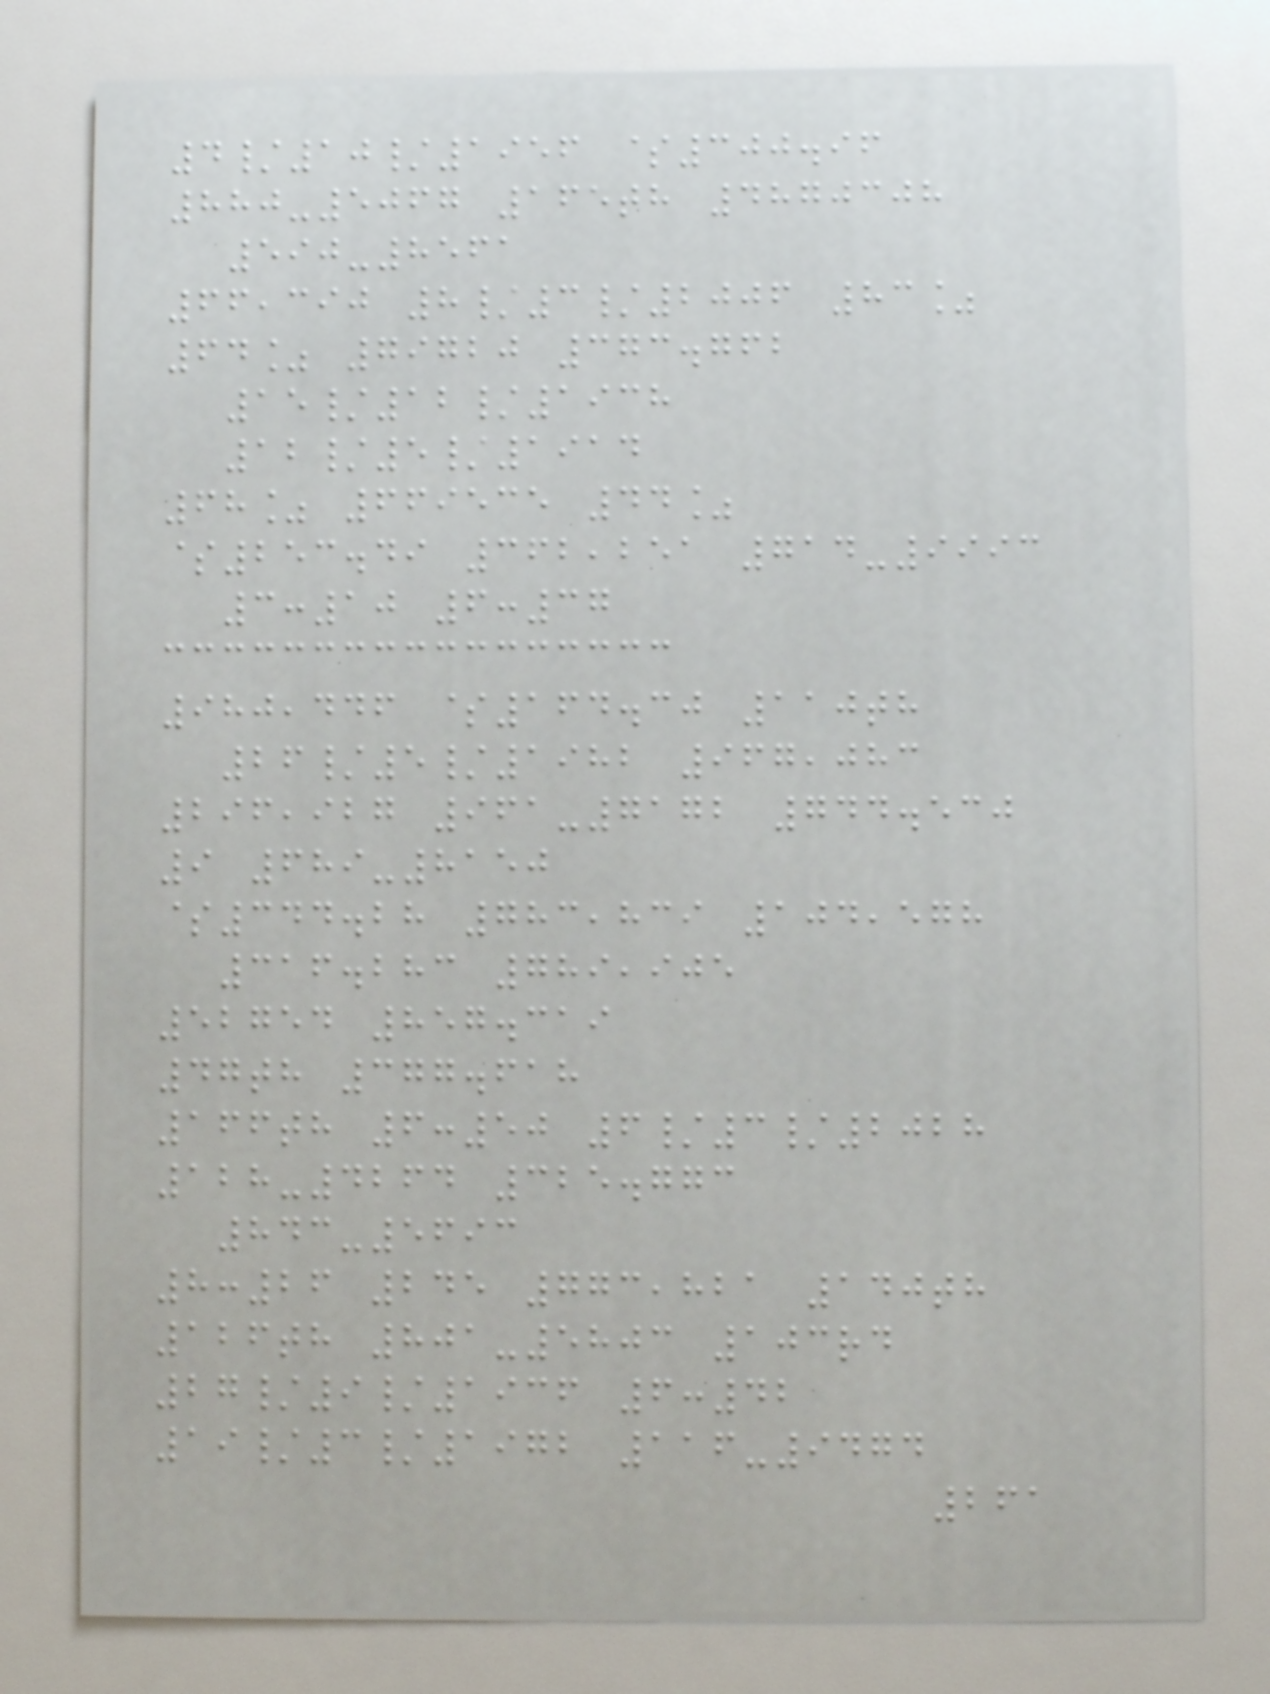4/10/1956 $300.96
880-5067 165th 4870308
590-8561
66,390 8/3/2006 83%
64% 79720 373.762
15/12/1938
12/5/1914
68% 669535 44%
$253.49 362,251 714-9993
3:10 6:37
980,446 $164.30 110th
26/5/1982 967,083
296,927 961-7172 744.530
9 689-8150
$344.28 783,839 104,578
316.283 789,905
52754 857.319
47th 377.618
166th 6:50 6/3/2028
128-4264 325.773
843-5693
8:26 245 773,821 140th
126th 801-5803 103rd
27/9/1936 6:42
19/3/1972 116-9474
261
